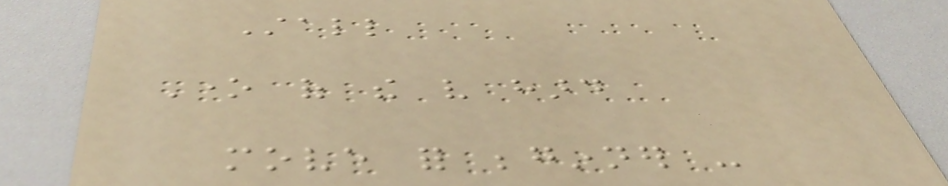Stall
One of the very hard
move for beginner -
